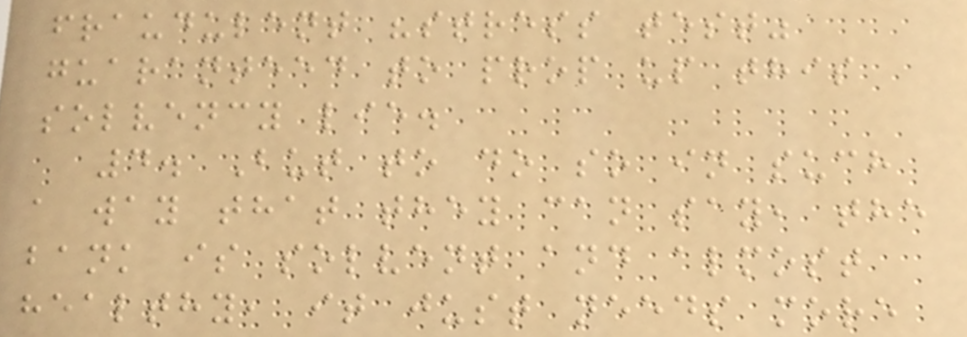fraudulent "stress test"
guaranteed to prop up this
solvency lie.
4. But to do so in such
a way that they can say, the
bank is solvent and almost
healthy, it just needs more
